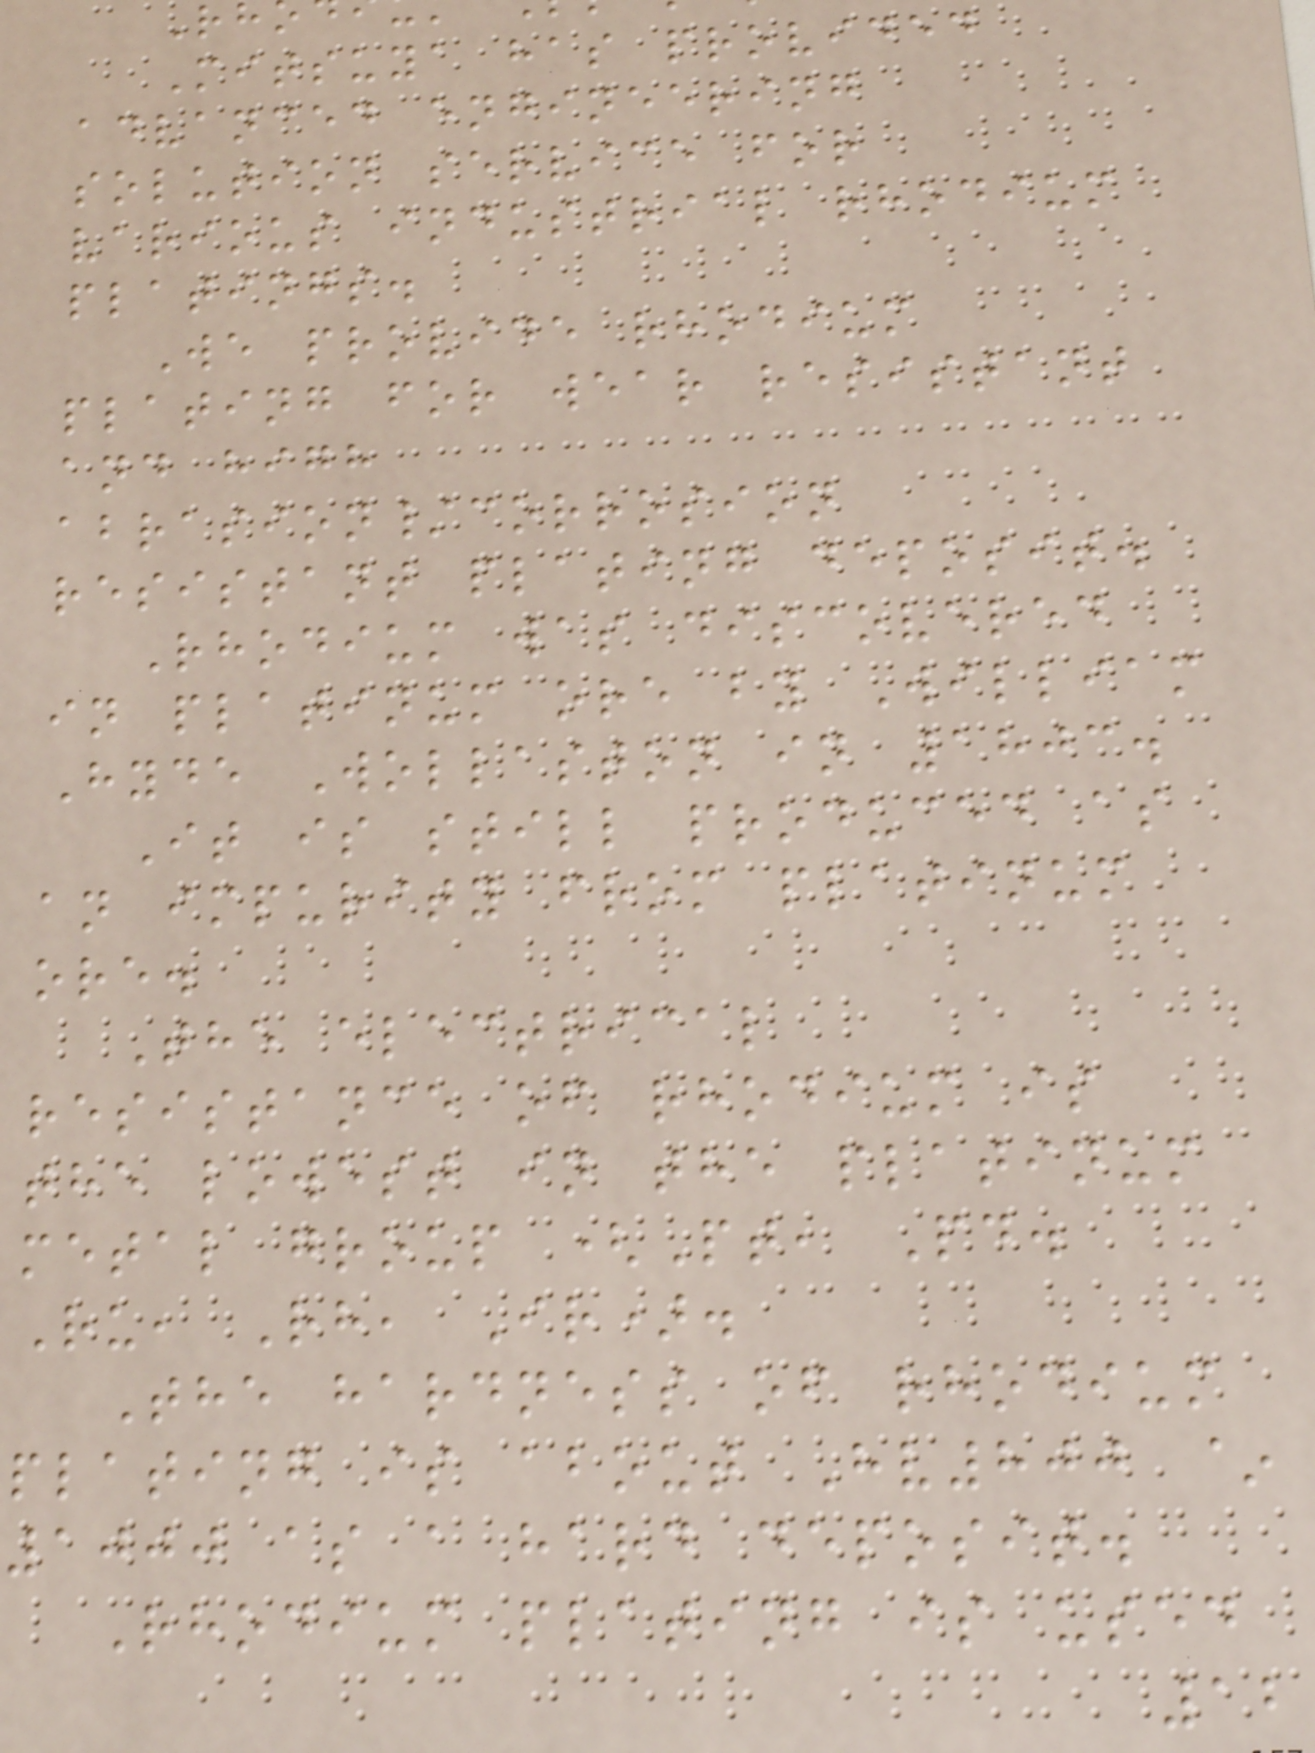Mitsuya has provided
advanced engineering
solution service for
various industrial rhodium
platings.
We provide rhodium
plating for wear resistant
and high
abrasion/corrosion
resistant plating deposit.
Rhodium was discovered
in platinum ore by William
Hyde Wollaston in 1803.
It is still produced as
an impurity from platinum
ore.
The electrical
resistance of rhodium is
the lowest in the platinum
metal group (Pt, Pd.
Ru, Rh, Ir).
The hardness of rhodium
plating is about Hv800 ~
1000 as a hard deposit.
Rhodium plating is used
12
